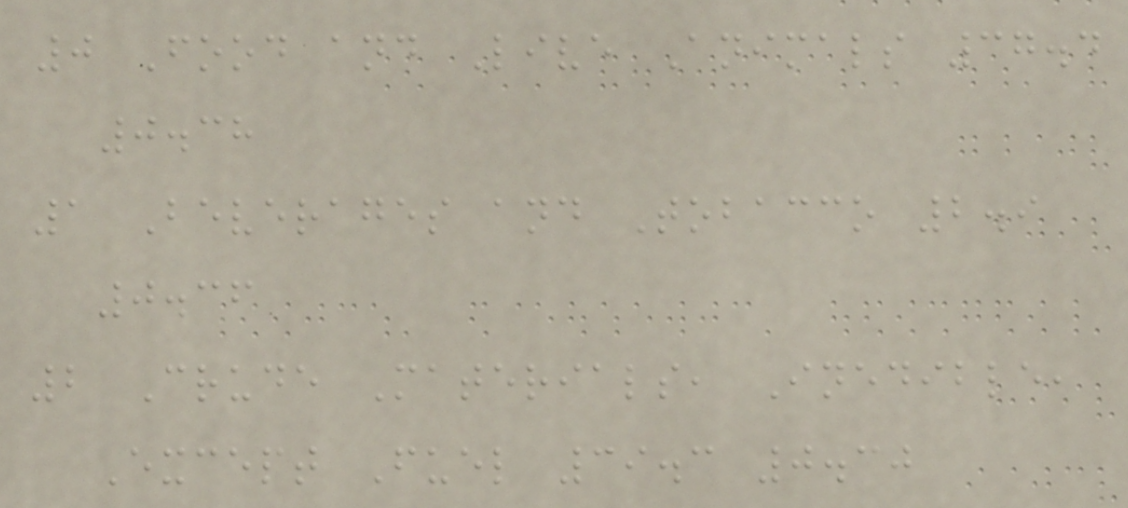0 Food and Live Animals 37.4
0.38
1 Beverages and Tobacco 2.9
0.36
2 Crude Materials, Inedible,
Except Fuel 39.3 0.30
